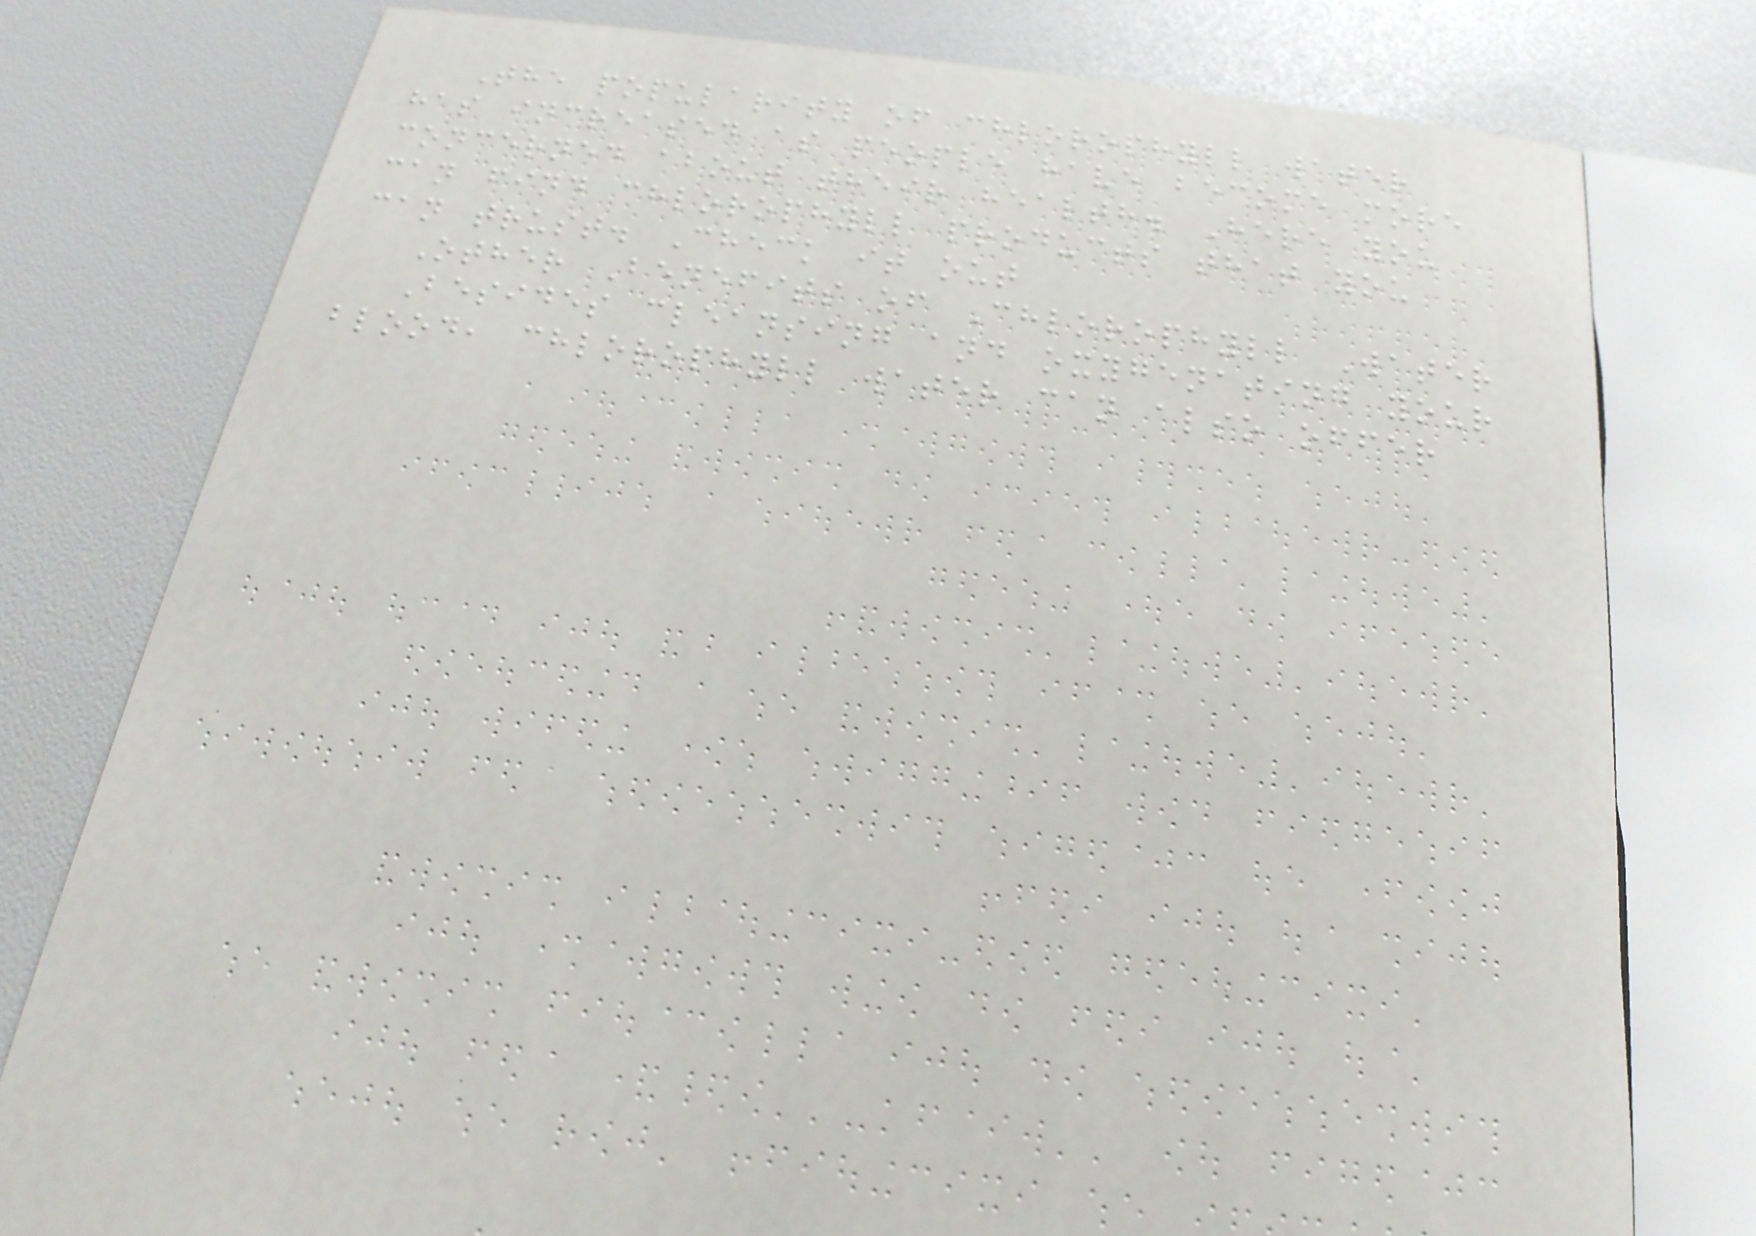The popularity of chlorophyll water
has increased as people have become more
concerned about their health. Here you
can find chlorophyll products that you
can trust. Check it out
Other Benefits of Chlorophyll Water
Besides cleansing and oxygenating your
blood, chlorophyll water can also offer
